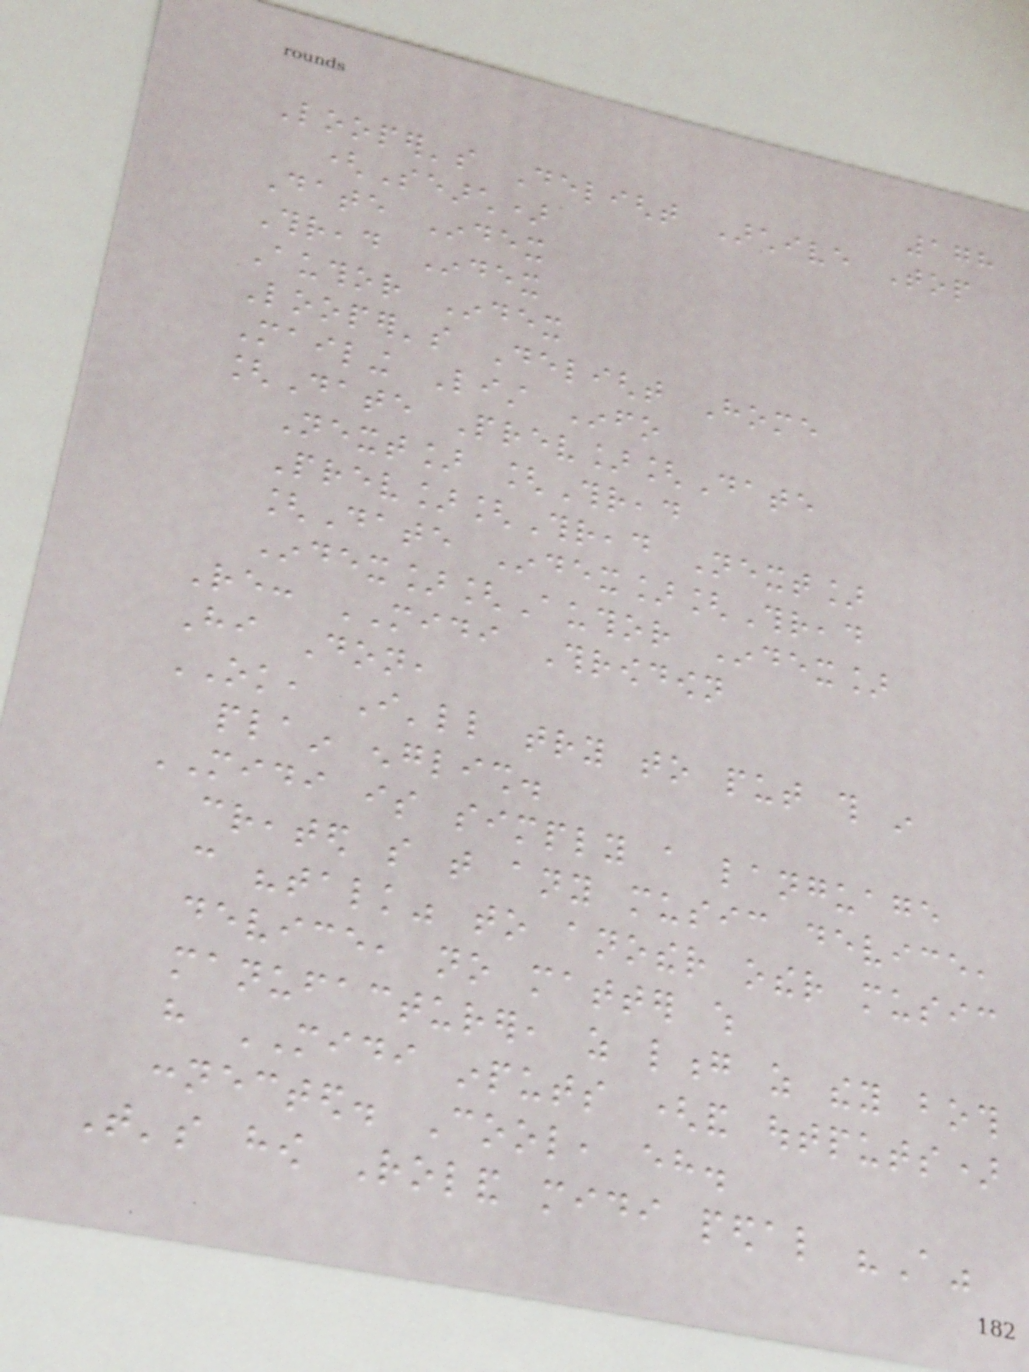178
Looper's Delight Archive Top
(Search)
Date Index
Thread Index
Author Index
Looper's Delight Home
Mailing List Info
[Date Prev][Date
Next] [Thread
Prev][Thread Next]
[Date Index][Thread
Index][Author Index]
Re: MIDI Throwdown
Hi Don,
OK, I'll try to put this in
plain english.
MIDI is simply a language
created so that any music device,
can "talk" to another other music
device, no matter which
manufacturer, as long as they both
have MIDI inputs (and outputs)
connected. Cool, eh.
That's how Roland midi pedal "A"
